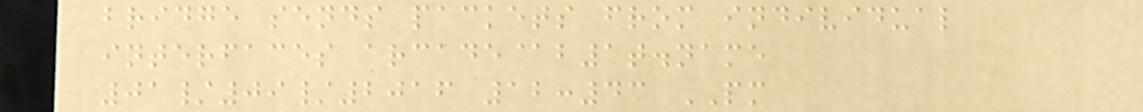bridge sends packets from individual
interfaces arcade@b1t.name
01/09/2016 12:43 PM
